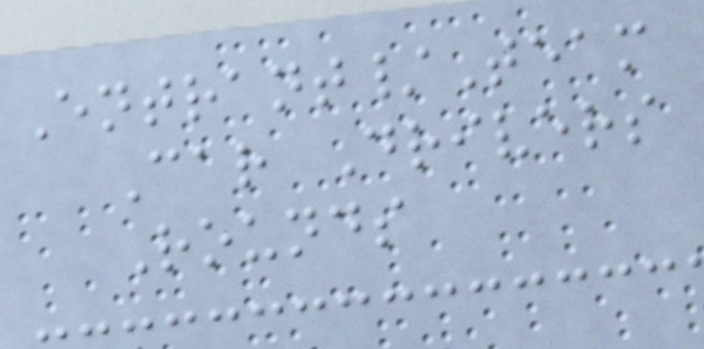Entrant/Team
Car Drivers
Rounds
